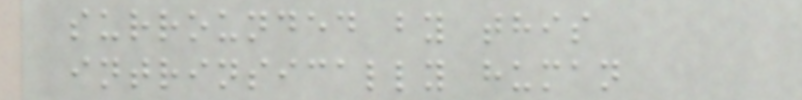surrounded by this
intrinsically human
